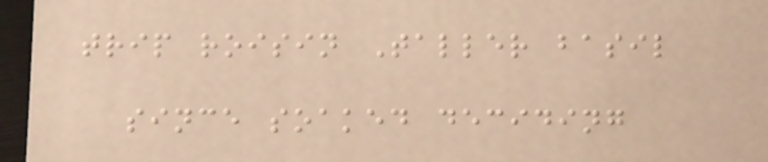trip roisin Taller basil
since soaked deciding
